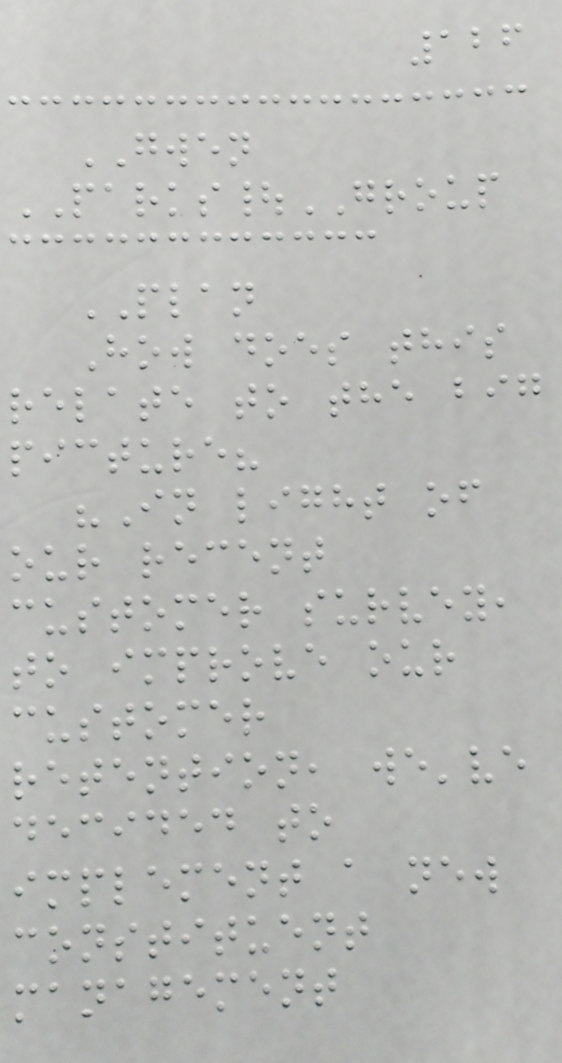126
GWEN
PARKS|GROUP
PLAN
How does this
relate to the big
picture?
"In light of
our recent
customer survey,
to improve our
customer
retention, we've
decided to
implement a new
constituent
management
